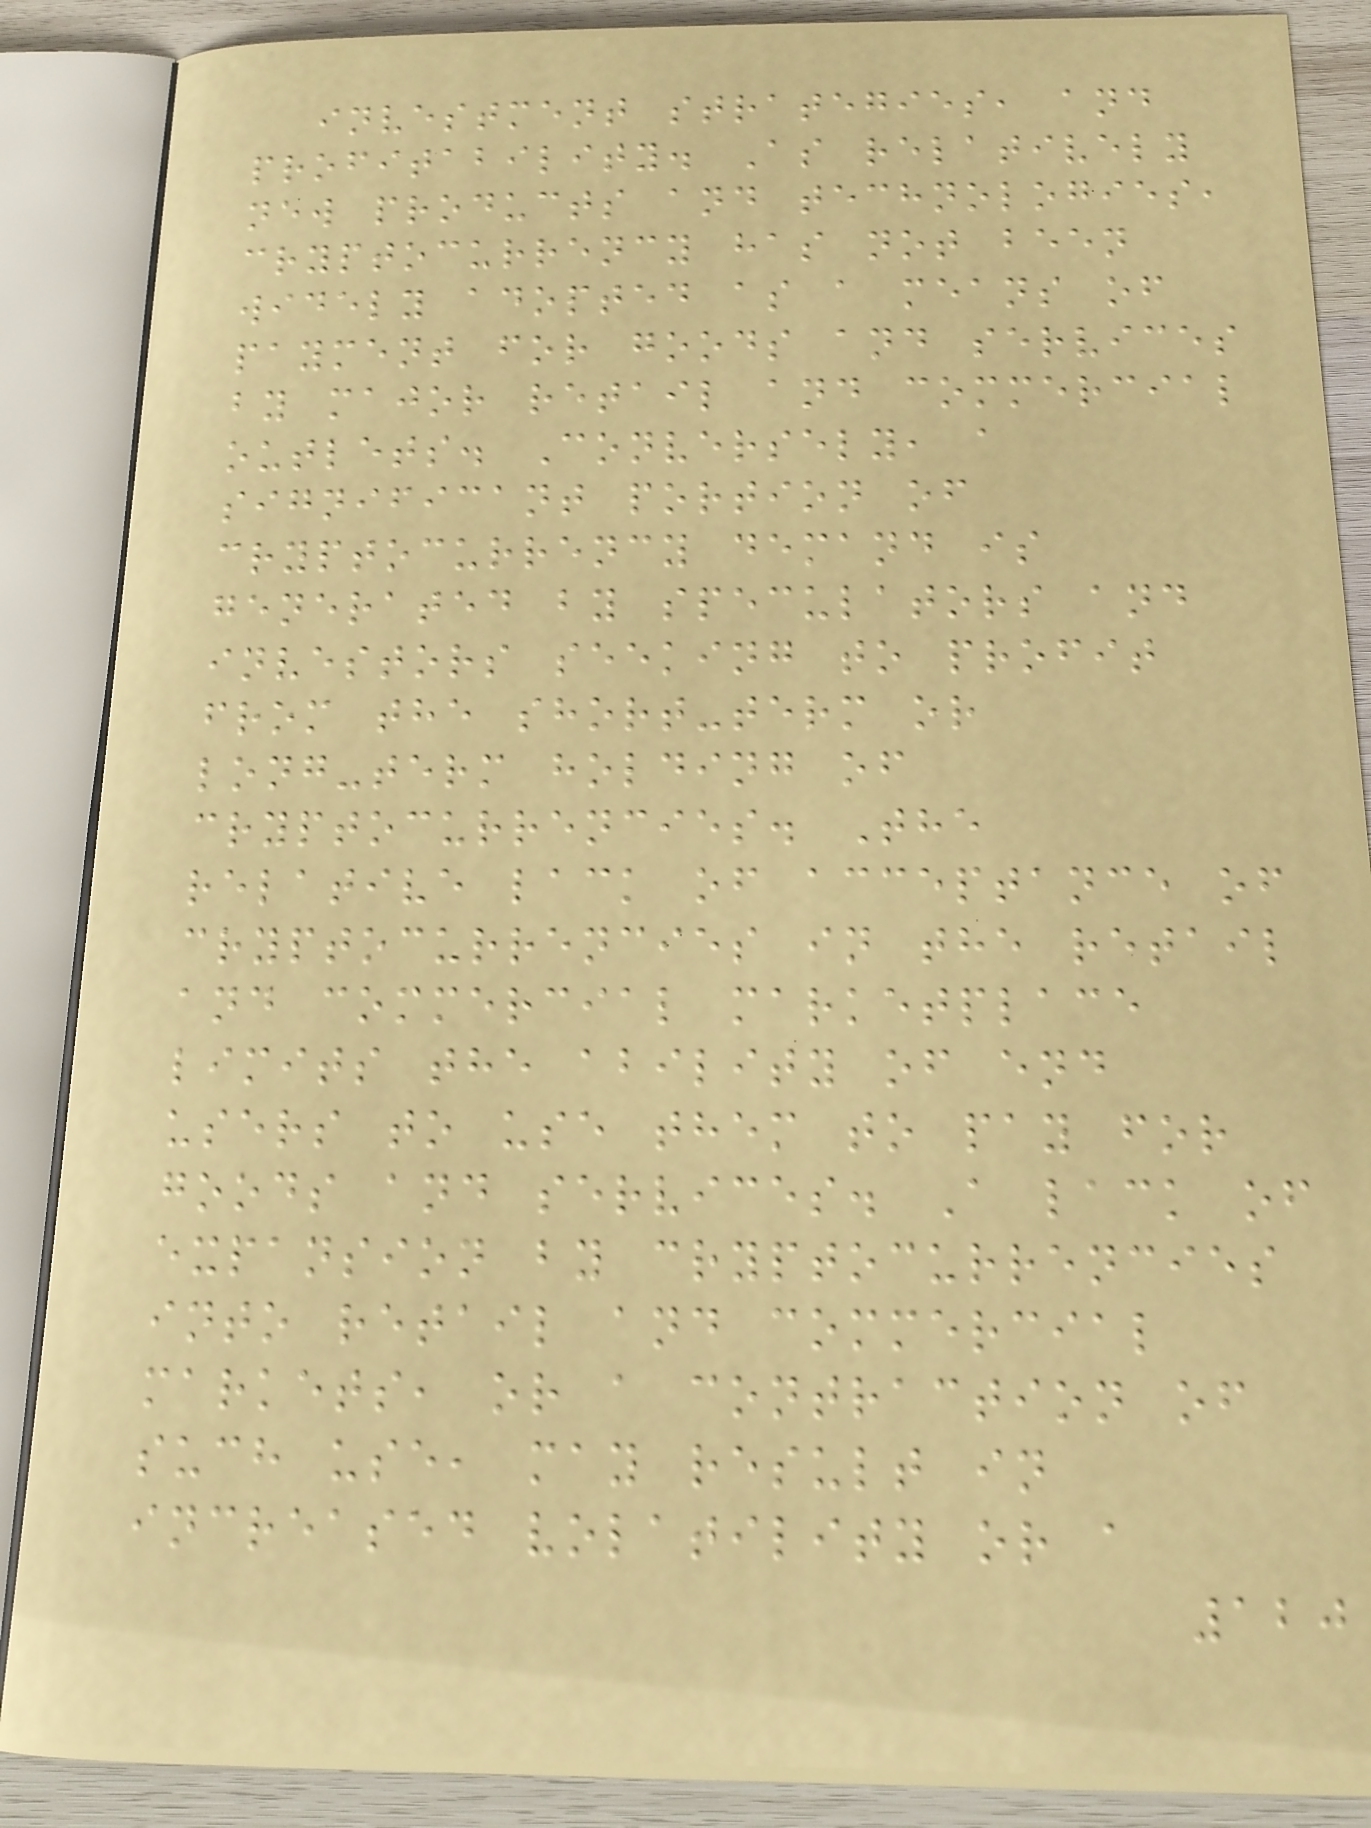investment strategies, and
profitability. As relatively
new products and technologies,
cryptocurrency has not been
widely adopted as a means of
payment for goods and services
by major retail and commercial
outlets. Conversely, a
significant portion of
cryptocurrency demand is
generated by speculators and
investors seeking to profit
from the short-term or
long-term holding of
cryptocurrencies. The
relative lack of acceptance of
cryptocurrencies in the retail
and commercial marketplace
limits the ability of end
users to use them to pay for
goods and services. A lack of
expansion by cryptocurrencies
into retail and commercial
markets, or a contraction of
such use, may result in
increased volatility or a
120
